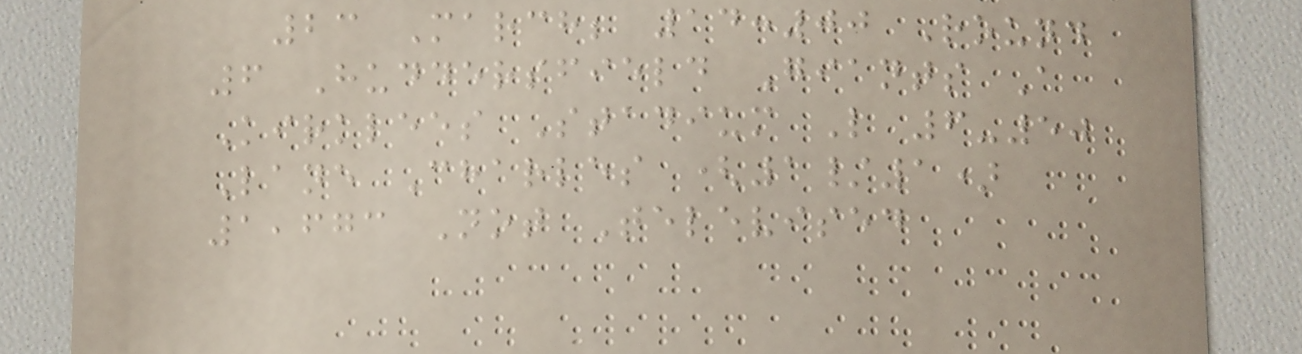23 March; 14:00 Round
6 Huddersfield Giants A
Kirklees Stadium L 6-50
Lane Charles (1/1)
1,673 Not Televised
